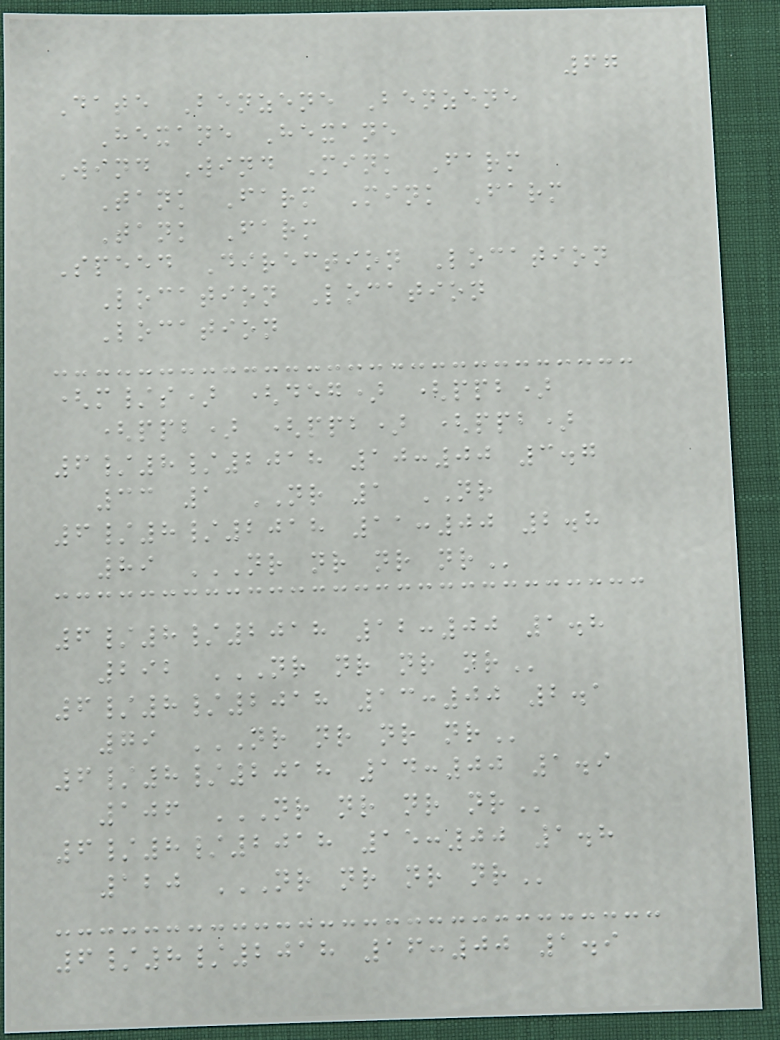67
Date Benzene Benzene
Hexane Hexane
Wind Wind Mink Farm
Tank Farm Mink Farm
Tank Farm
Speed Direction Location
Location Location
Location
(m/s) (deg) (ppb)
(ppb) (ppb) (ppb)
6/8/2018 10:00 3.7
33 1 NR 1 NR
6/8/2018 11:00 2.8
89 NR NR NR NR
6/8/2018 12:00 1.8
292 NR NR NR NR
6/8/2018 13:00 2.1
79 NR NR NR NR
6/8/2018 14:00 1.9
106 NR NR NR NR
6/8/2018 15:00 1.8
120 NR NR NR NR
6/8/2018 16:00 1.9
